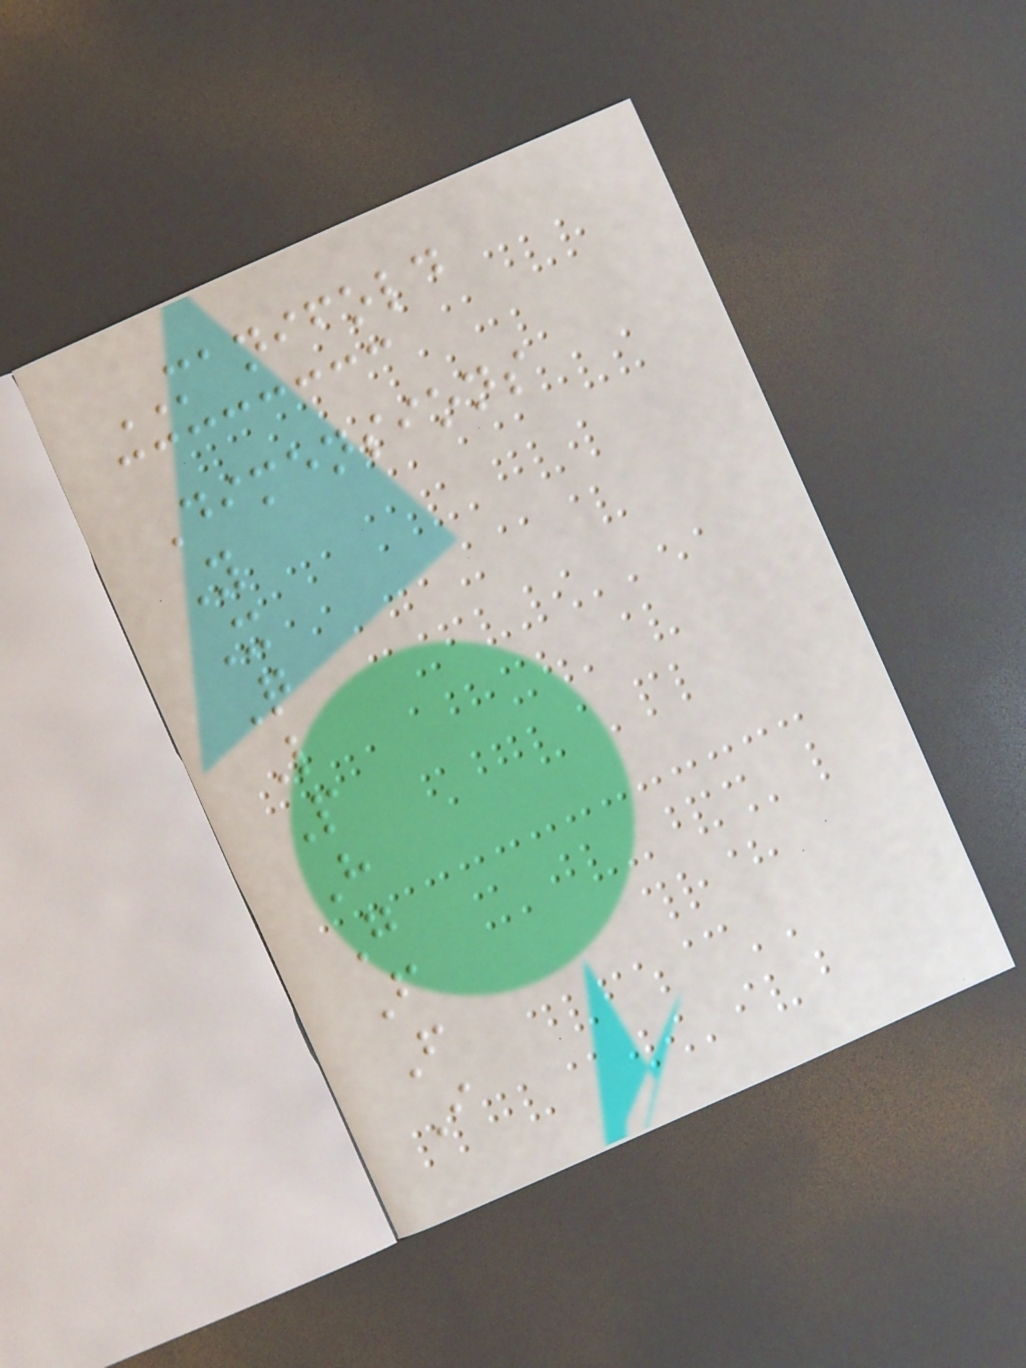MANIFOLD
Dimensions
Y
X
Q
L
P
H
G
F
F
I
